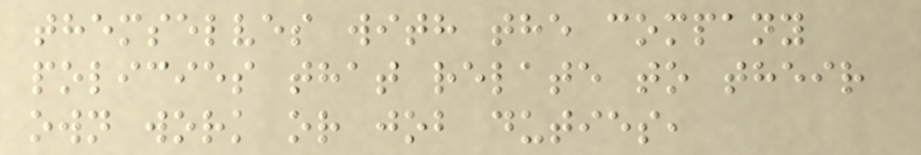themselves with the company
policies that relate to their
own work or job duties,
